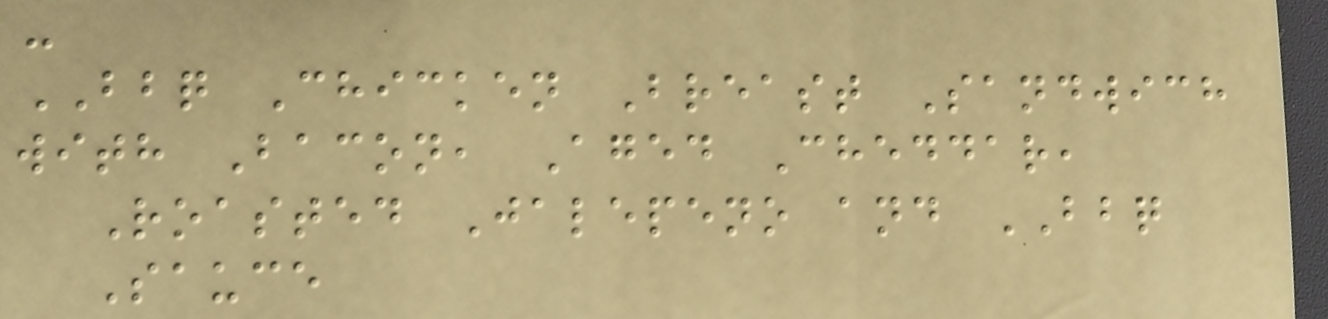-
BBQ Chicken Breast Sandwich
with Bacon, Aged Cheddar,
Roasted Jalepeno and BBQ
Sauce
